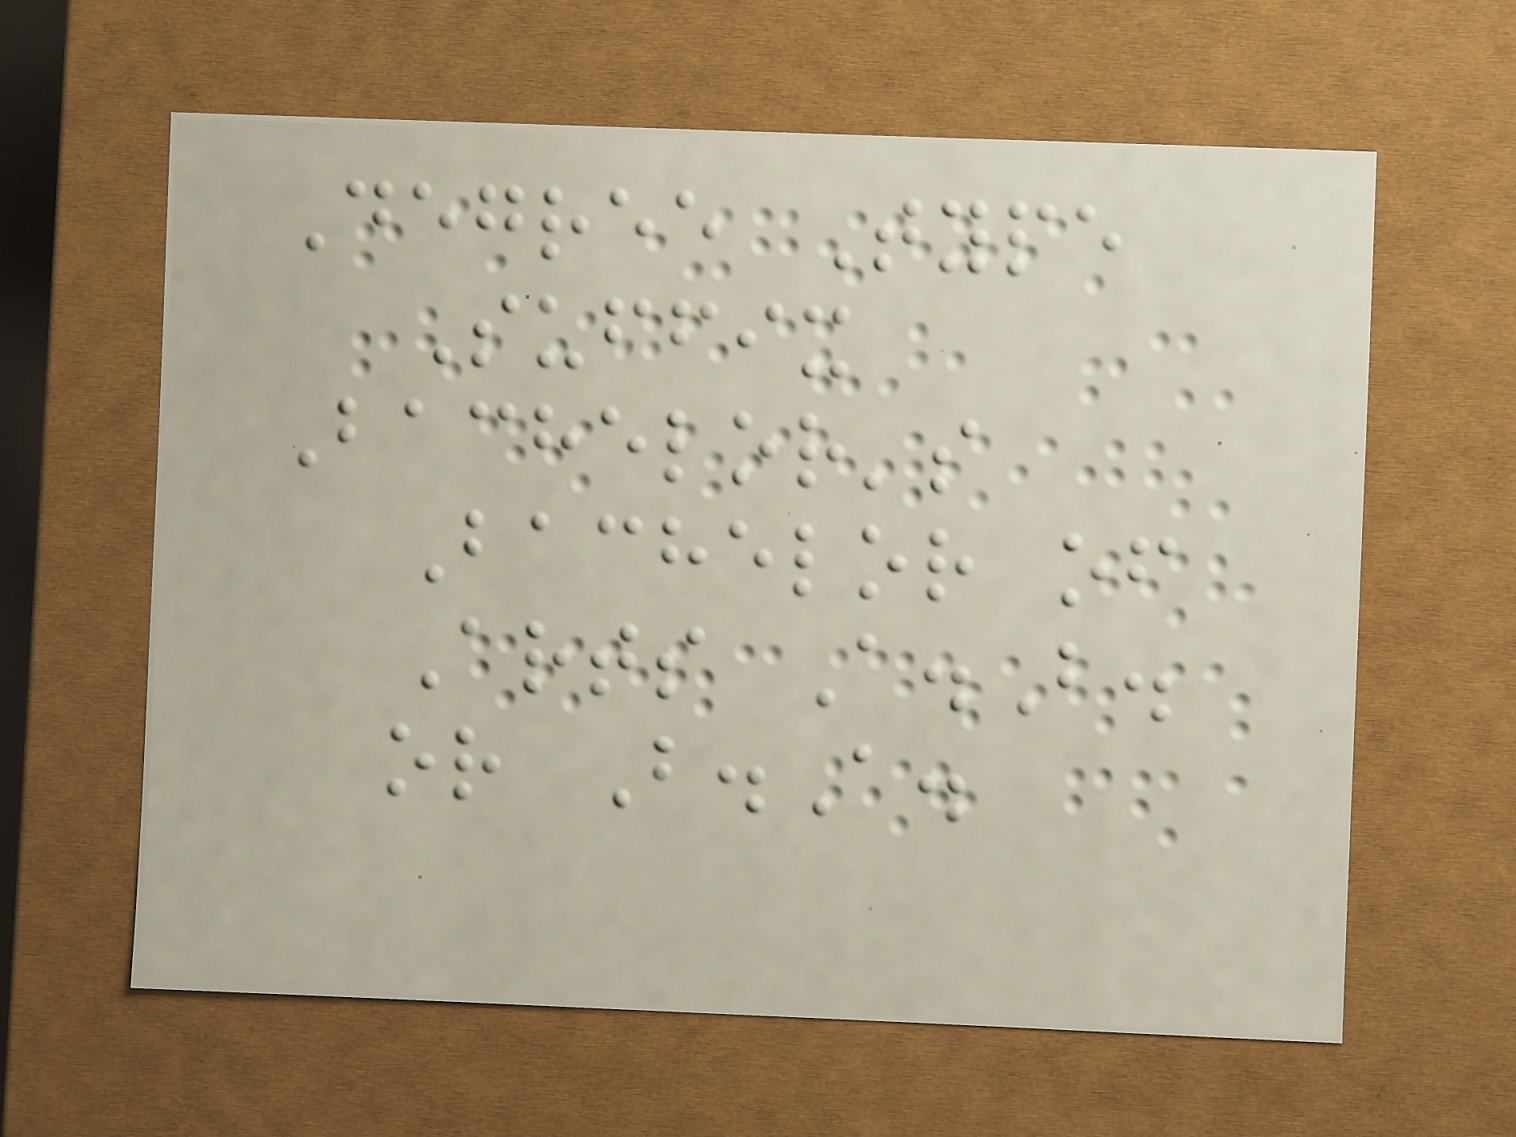Degree Type
Suffix
Bachelor's
Bachelor of
Arts A.B.
or B.A.
